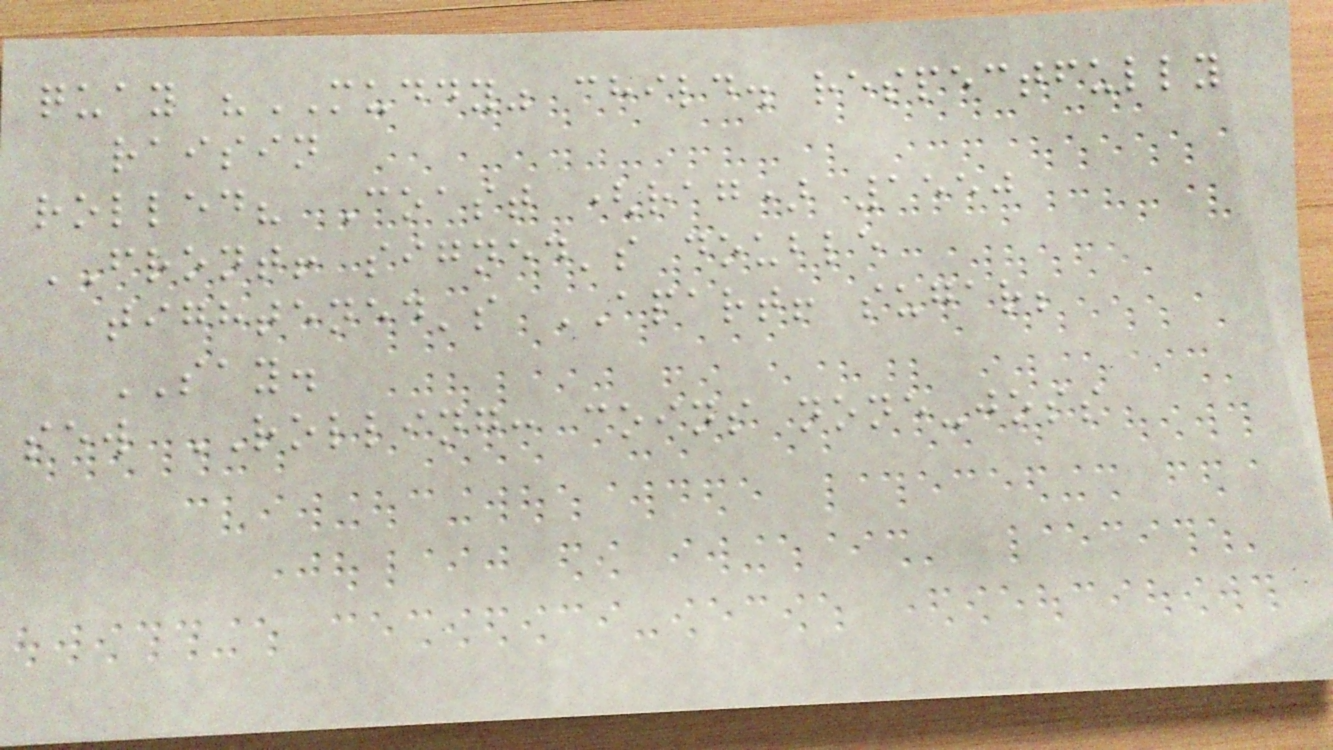quay "MUDDY" child. respectfully
raisin
rolled? Coast (rag) 1550
FRONT! signed's double
tightened's APART! sugar;
SAY.
sew ROLLING: coins none-joss
